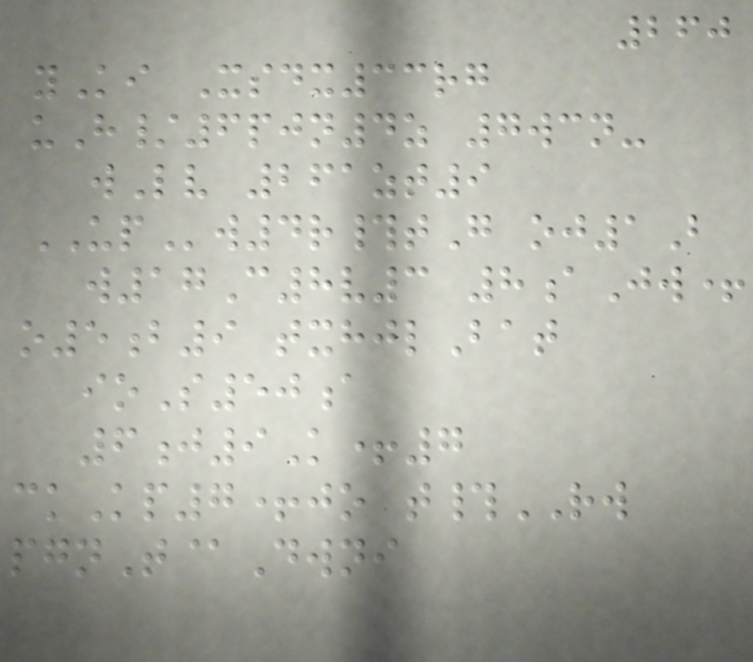260
yKi Xsdx33rg
uH/6pjn4z 7wcn-
wLv 261zt9
UPw4r#tG oj1B
w17C8v3 8aJw+
o5b9 txhjlBat
ioS50a
6j9K+7
ckKp7+jo t#RW
pgnT@Dwni
